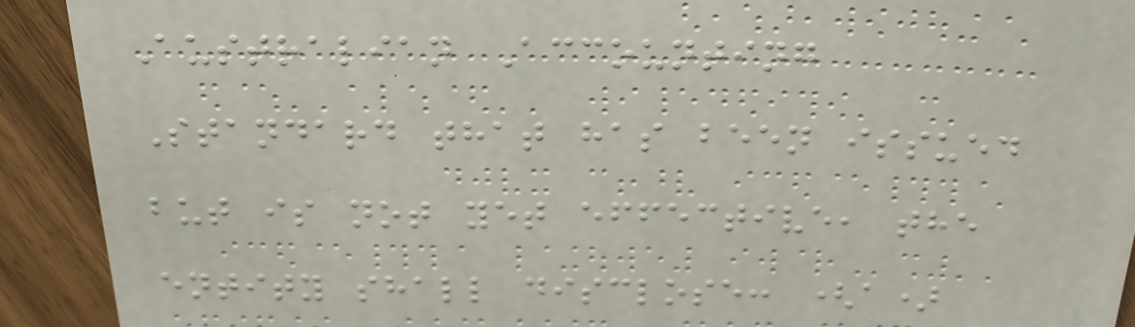Australian Accounting
Standard that has been issued
but is not yet effective, the
entity shall disclose: (a)
